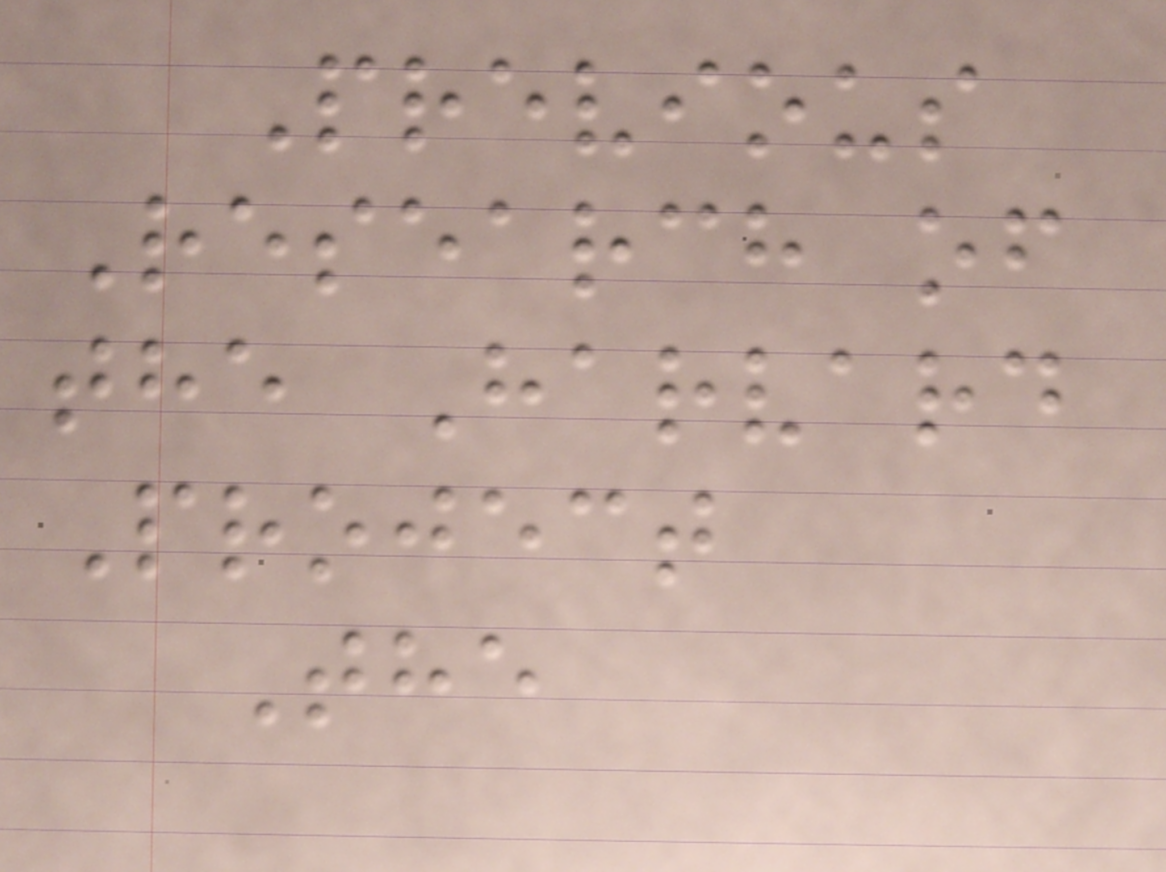Previous
Research of
the Harvard
Project
The
